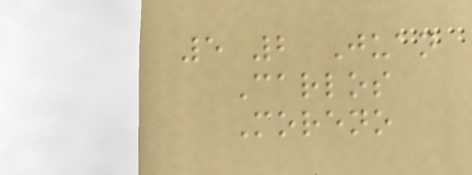5 2 Juan
Carlos
Moreno
